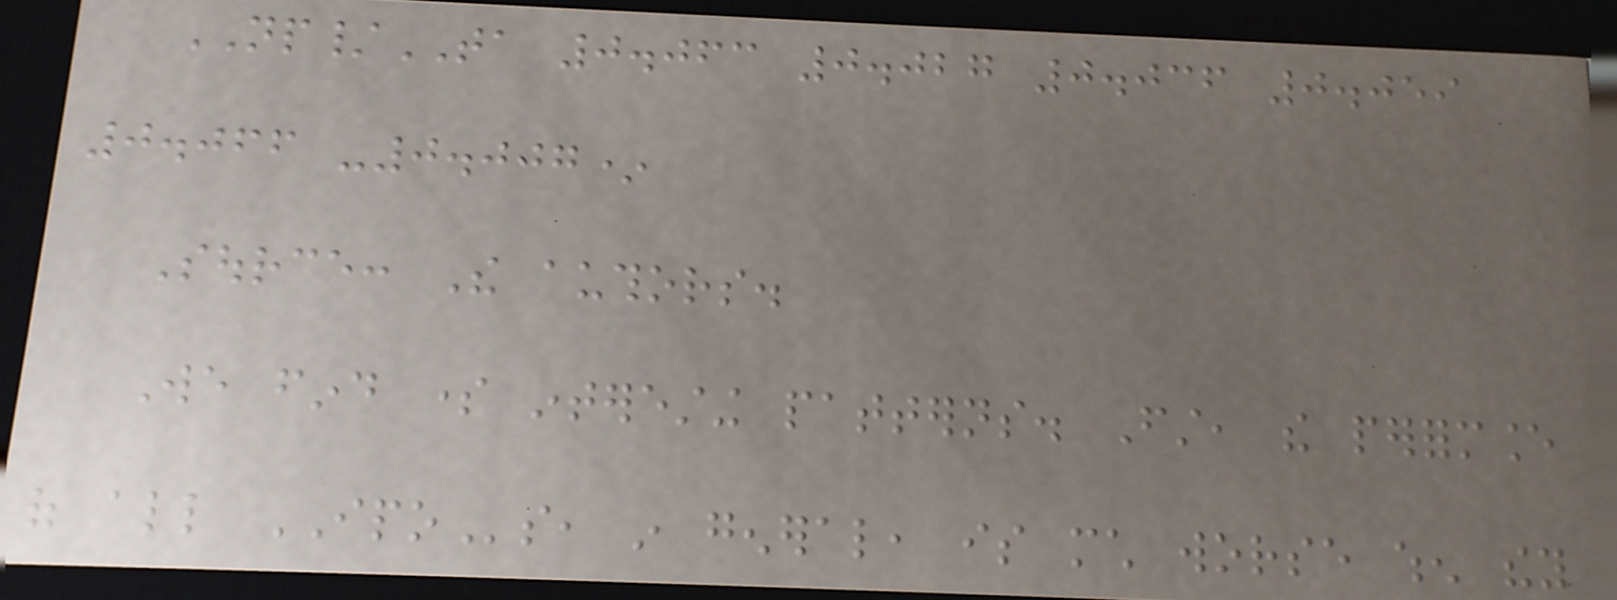NP/TA 0.063 0.027 0.036 0.059
0.066 -0.007*
Source: The authors.
We find some interesting patterns. First, the performance
of all IPOs, in general, is much worse when they
